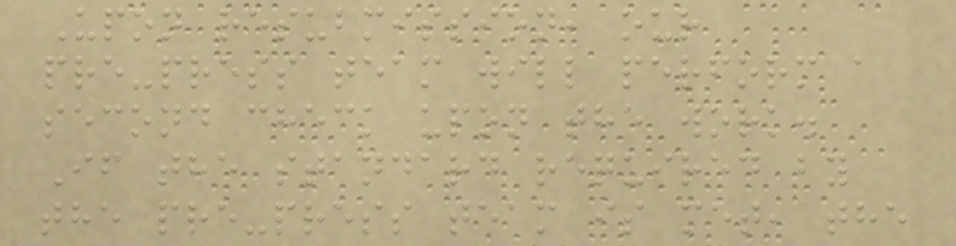Upon resubmission, our
pre-press team will perform a
second check upon the work.
If the standard required by
the pre-press team is met, the
